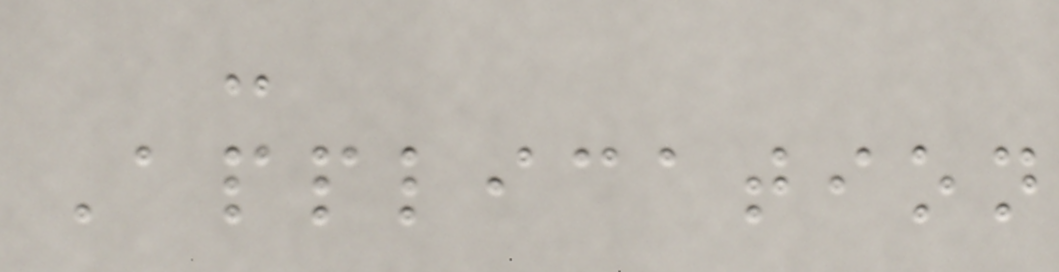-
Application
